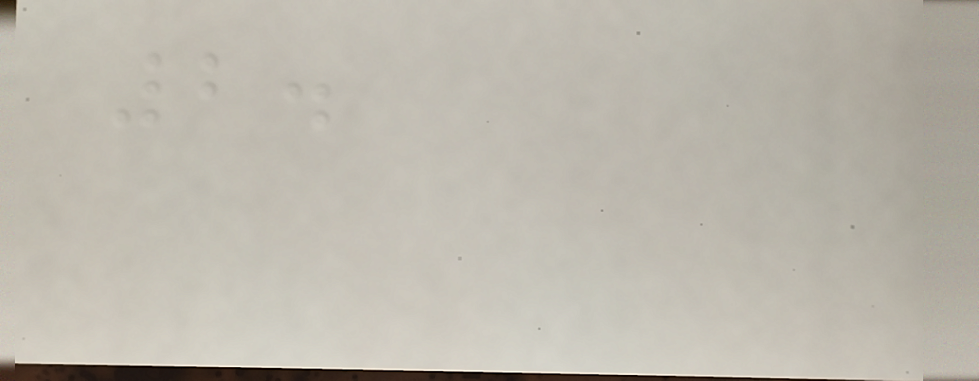2.
